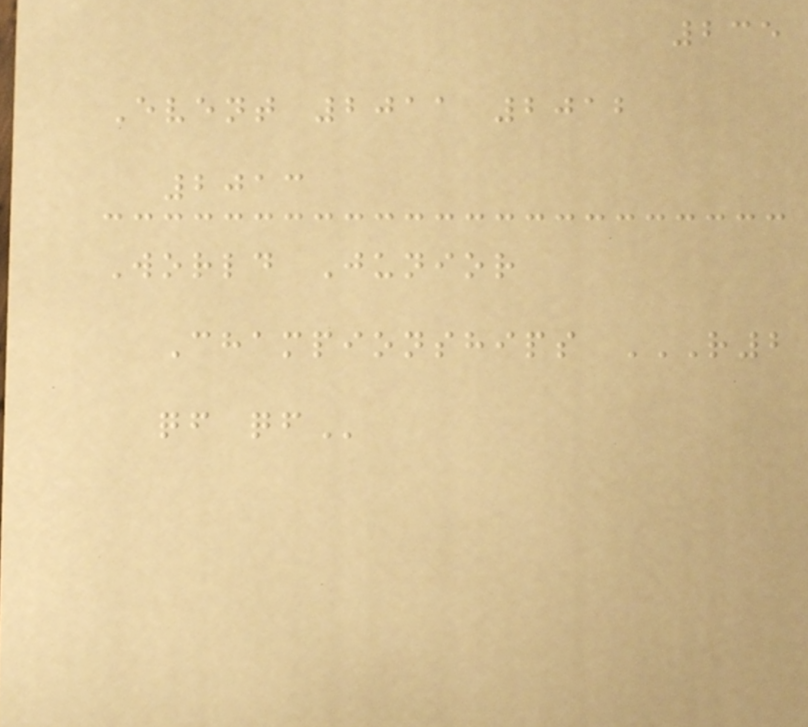235
Event 2011 2012
2013
World Junior
Championships R2
QF QF
